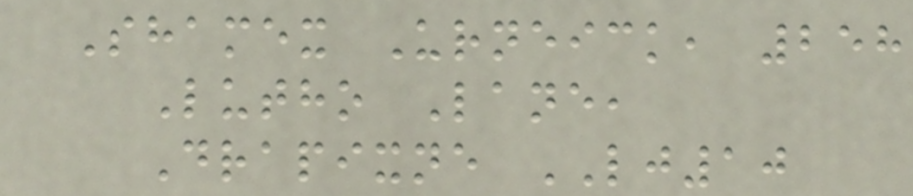Shamex Urneick, 258
Lutho Lane,
Drapixne LJ10
